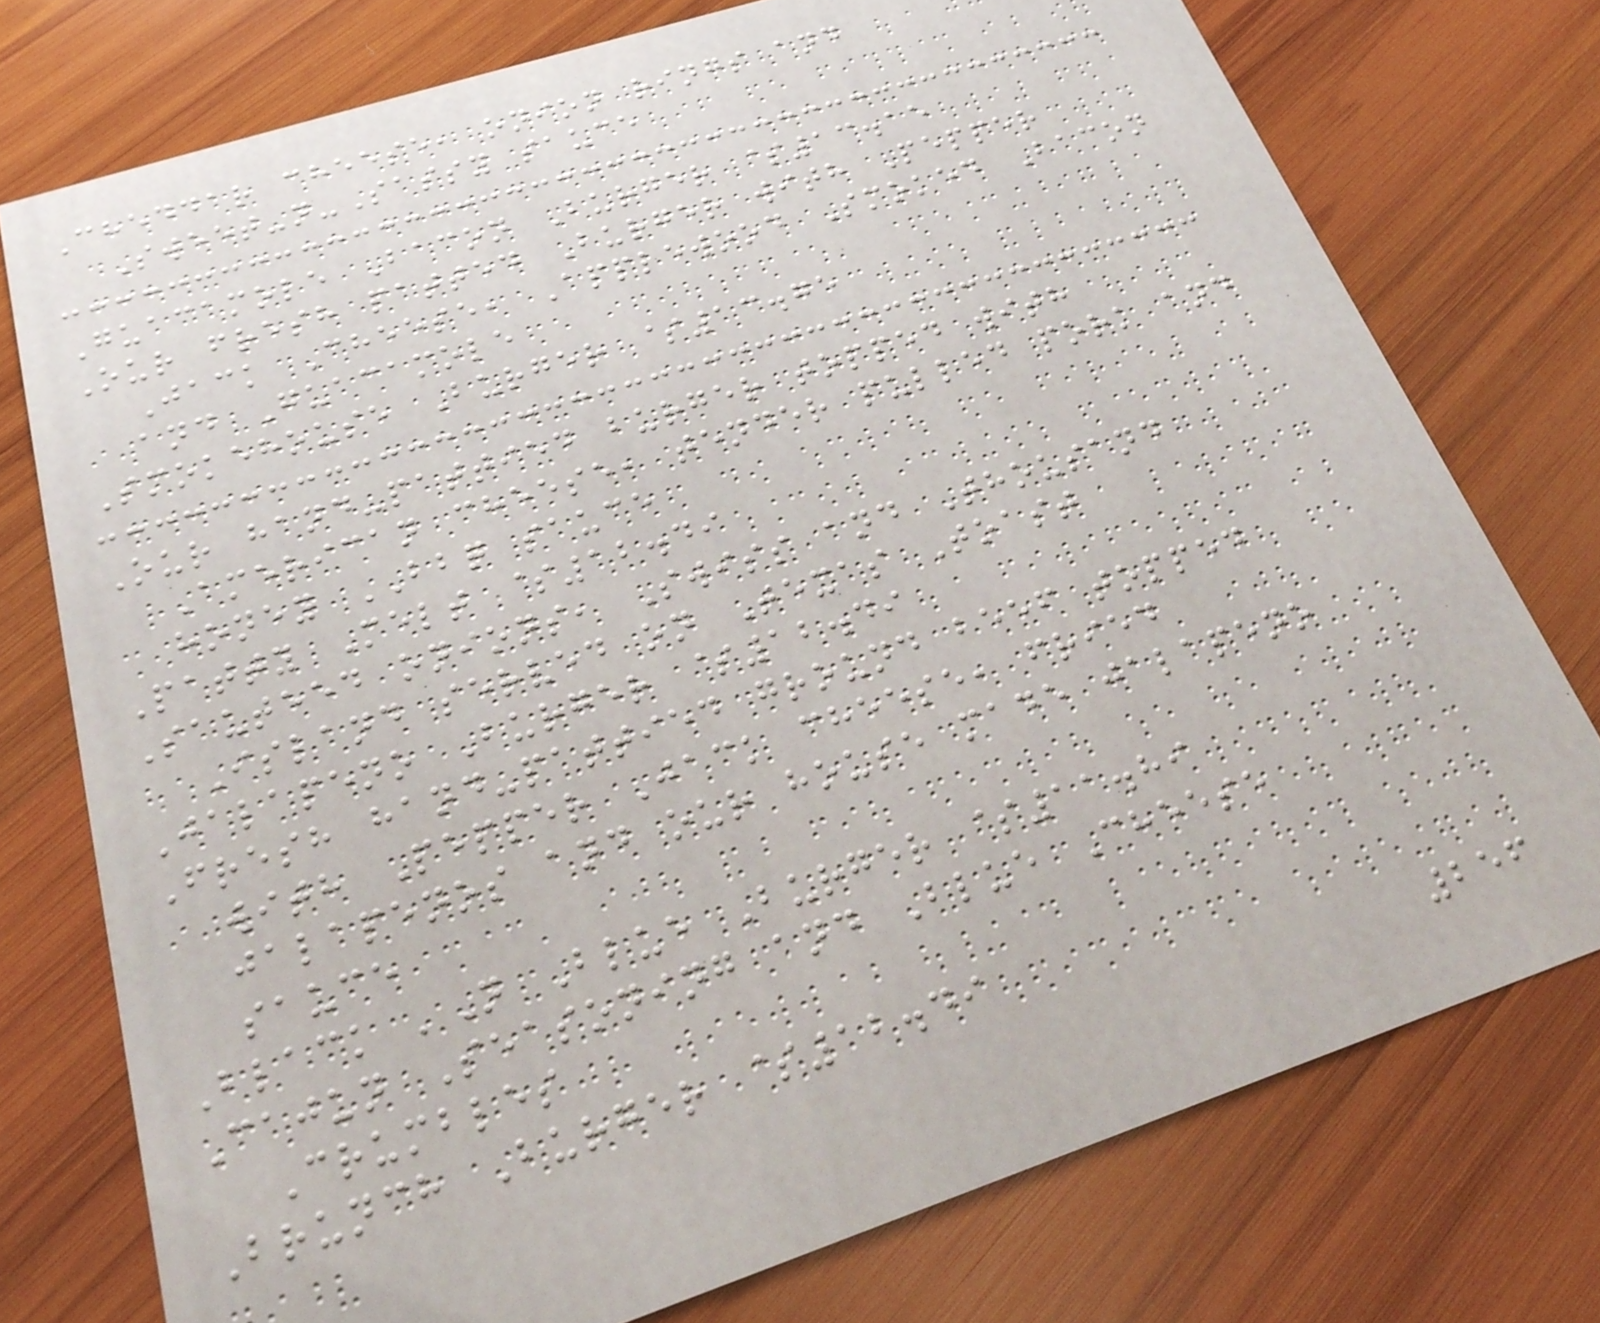Cheddar cheese, onion rings and
Sweet-n-Sassy sauce
Guacamole Bacon Burger $13.15
Our fresh patted Burger with Pepper
Jack Cheese, Applewood Smoked Bacon
and Guacamole
Smokehouse Burger $13.75
Our hand-pattied burger topped with
American cheese, tender pulled pork and
honey BBQ sauce
Patty Melt $12.49
Sauteed onions, Swiss and Thousand
Island served on Texas Toast
Jalapeno Burger $12.49
Fresh hand-pattied ground beef topped
with Pepper Jack cheese, fried
jalapenos and our house made jalapeno
sauce
Black 'N Blue Burger $11.89
Cajun Seasoning and Blue Cheese
Crumbles
Brunch Burger $12.49
256
